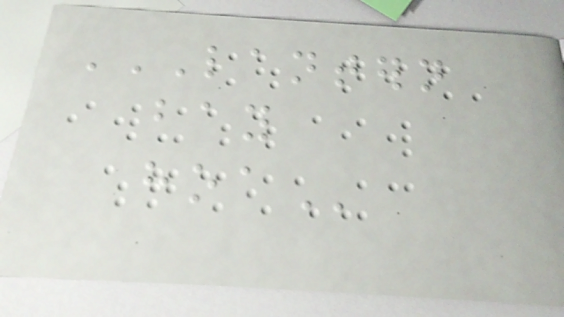LANTERN
BAY
HOA
